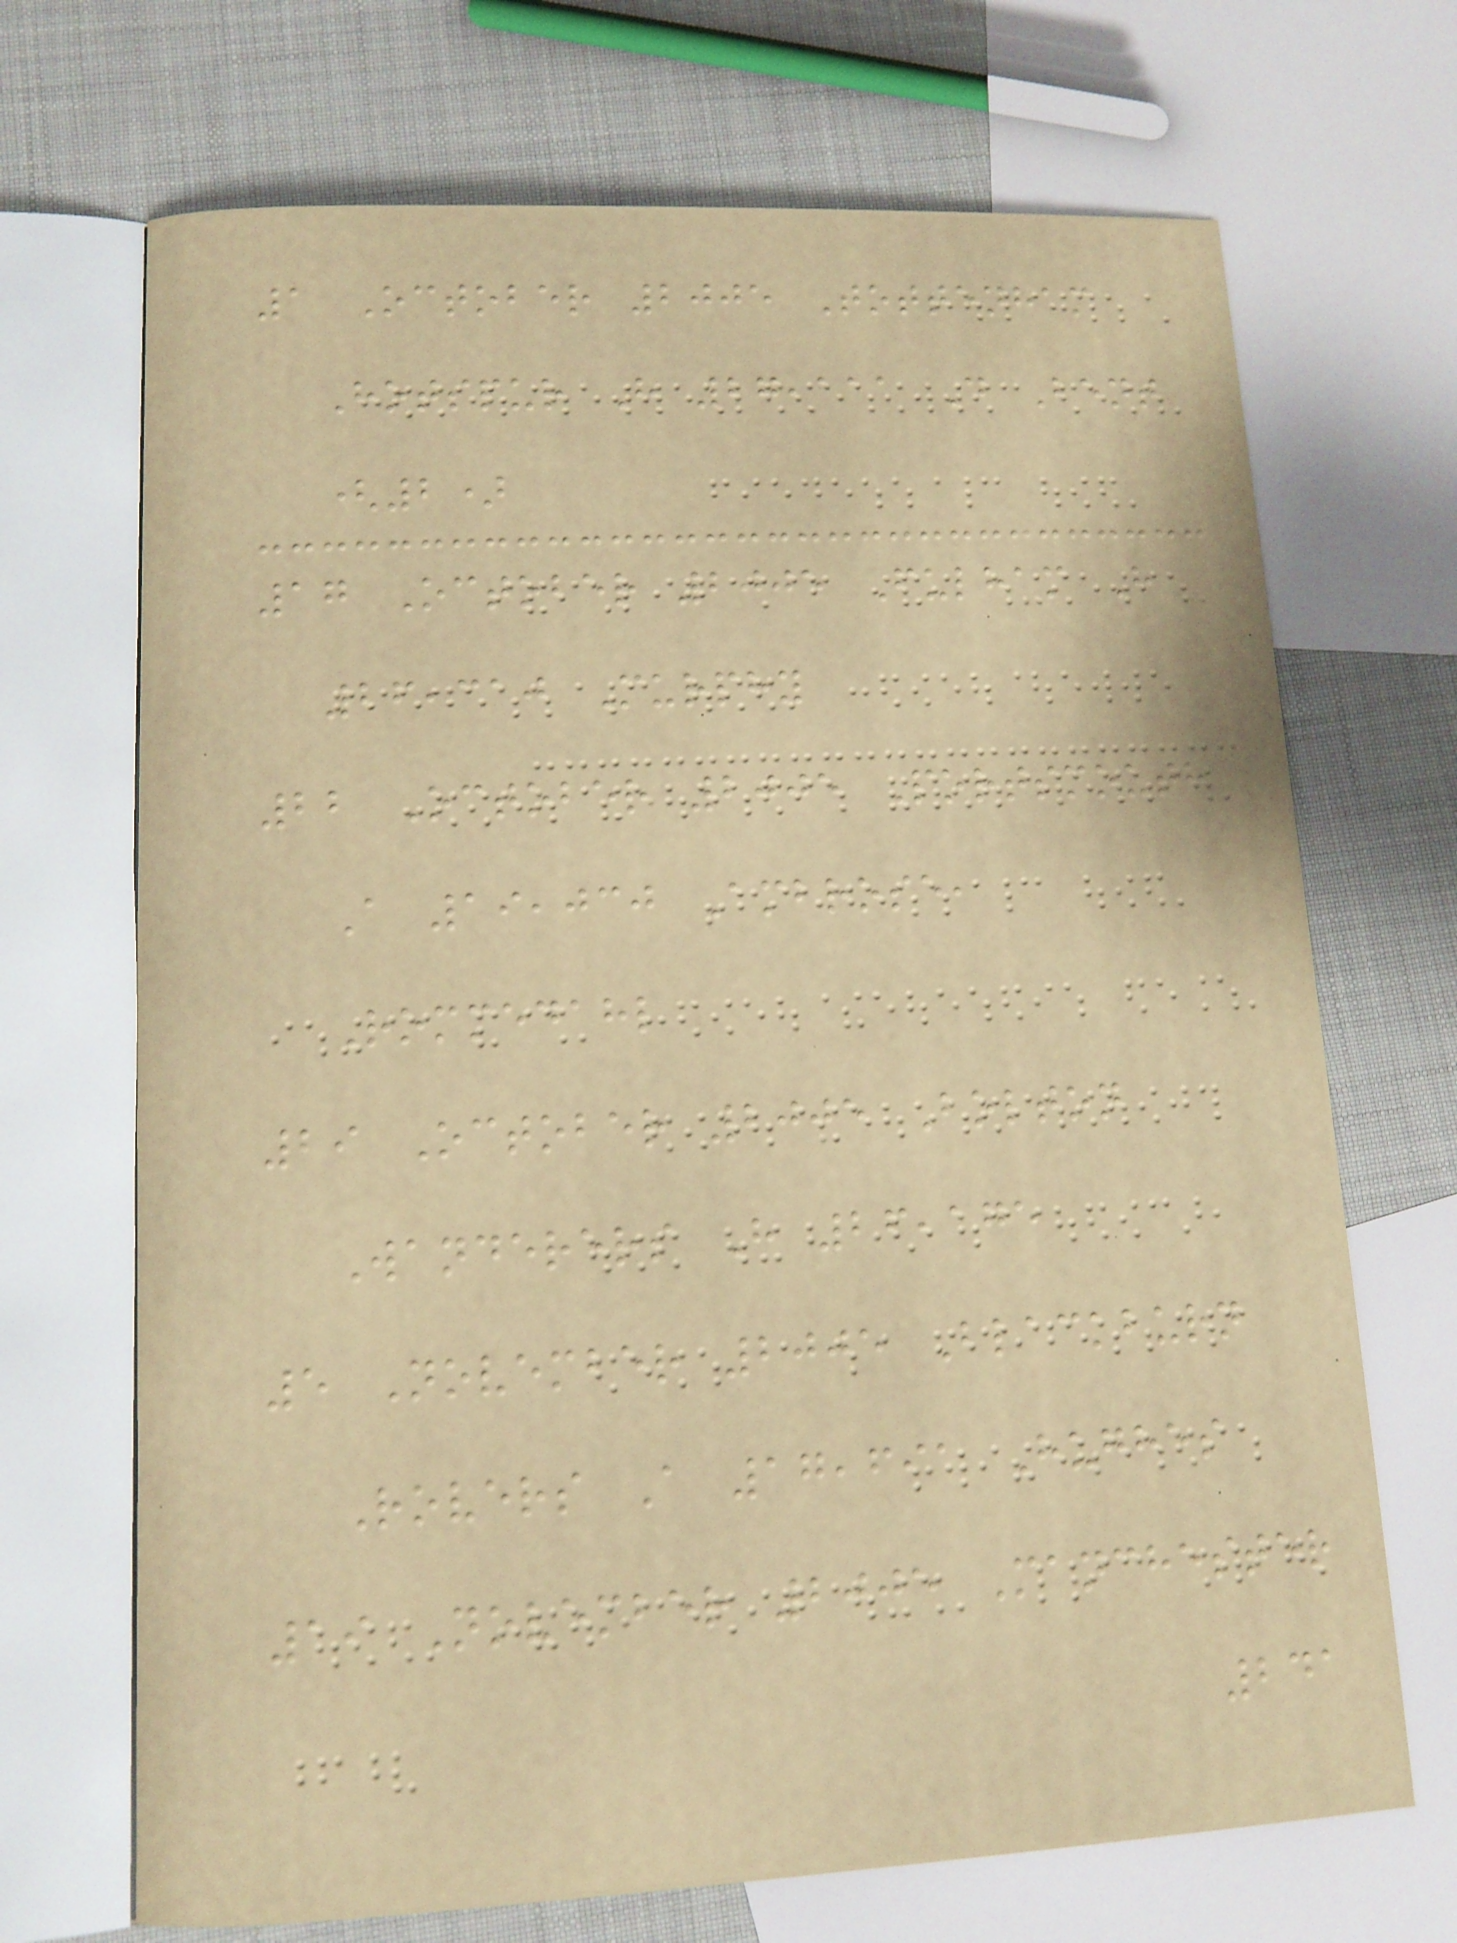1 October 2005 Tottenham
Hotspur H 27,111 D Bent
(2)
17 October 2005 Fulham H
26,310 Murphy
22 October 2005 Portsmouth
A 19,030 Ambrose,
Rommedahl
29 October 2005 Bolton
Wanderers H 26,175
5 November 2005 Blackburn
Rovers A 17,691 Hughes
19 November 2005 Manchester
241
